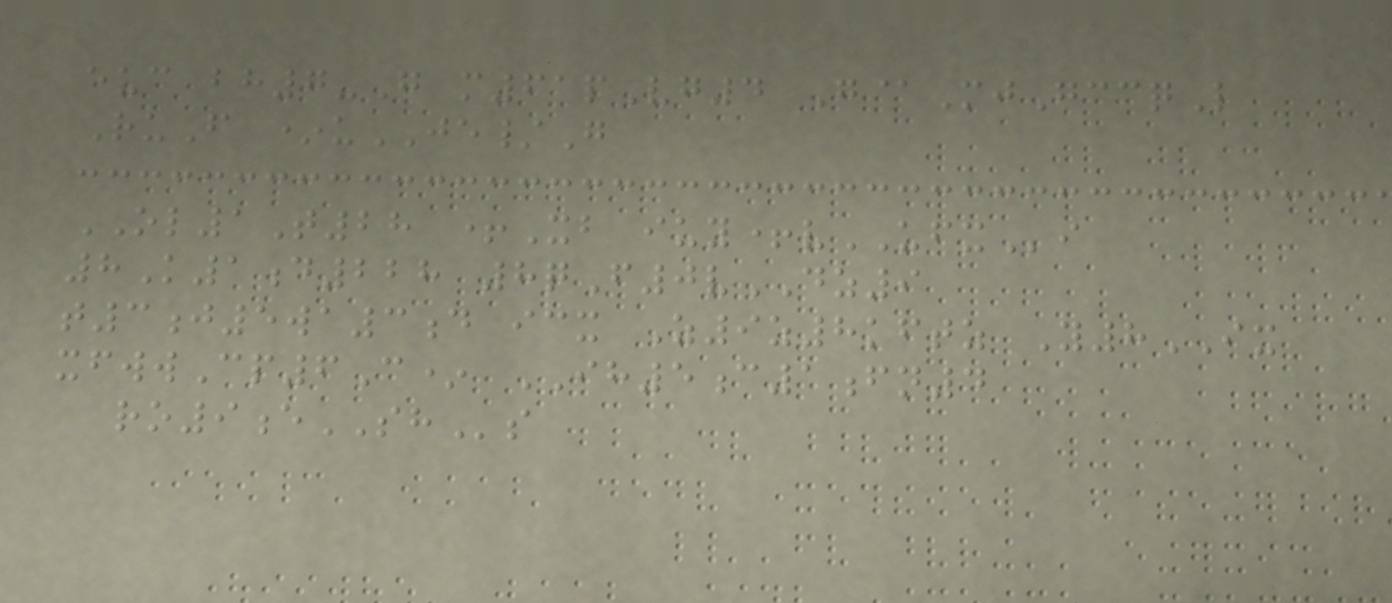euc bh7-G m61pVg4 G@MjGccqL
RuF *uJE/G
OL1T28 +Xb iuy+vUFXi
8K1d228 8qF0vDZ9
t3j5wa3d icx Z9z8kftz Y8IX
xfwwCp6C* IH5c1fn4
ro9eSHs
